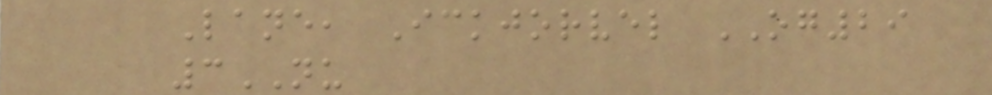Lane, Ickjorvel OG29
3NU
